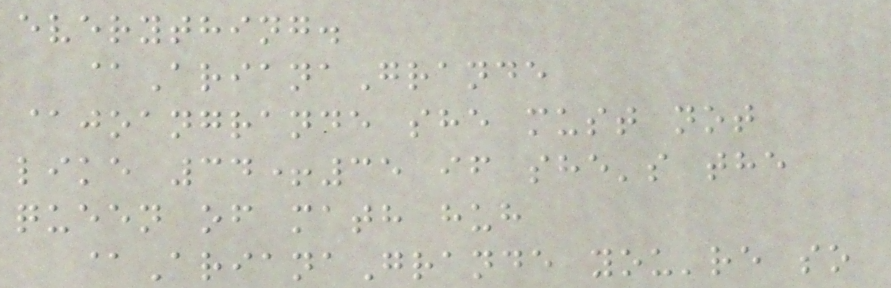everything.
@ArianaGrande
@joangrande she must not
like 34+35 if she's the
queen of math huh
@ArianaGrande you're so
